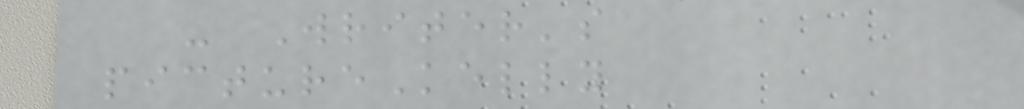- Writer's
pictureKelly
